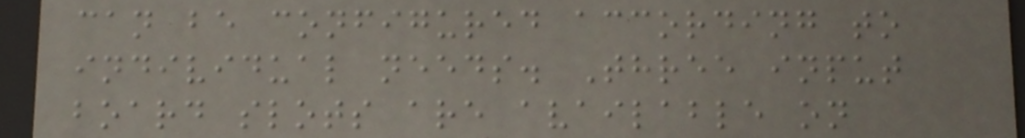can be configured according to
individual needs. Three input
board slots are available on
